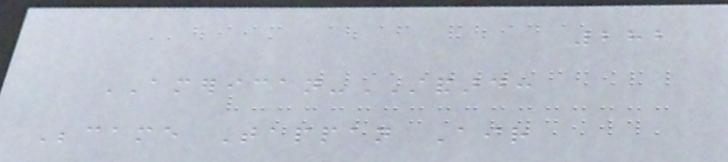282
AMERICAN-STANDARD:
Became Tappan Air
